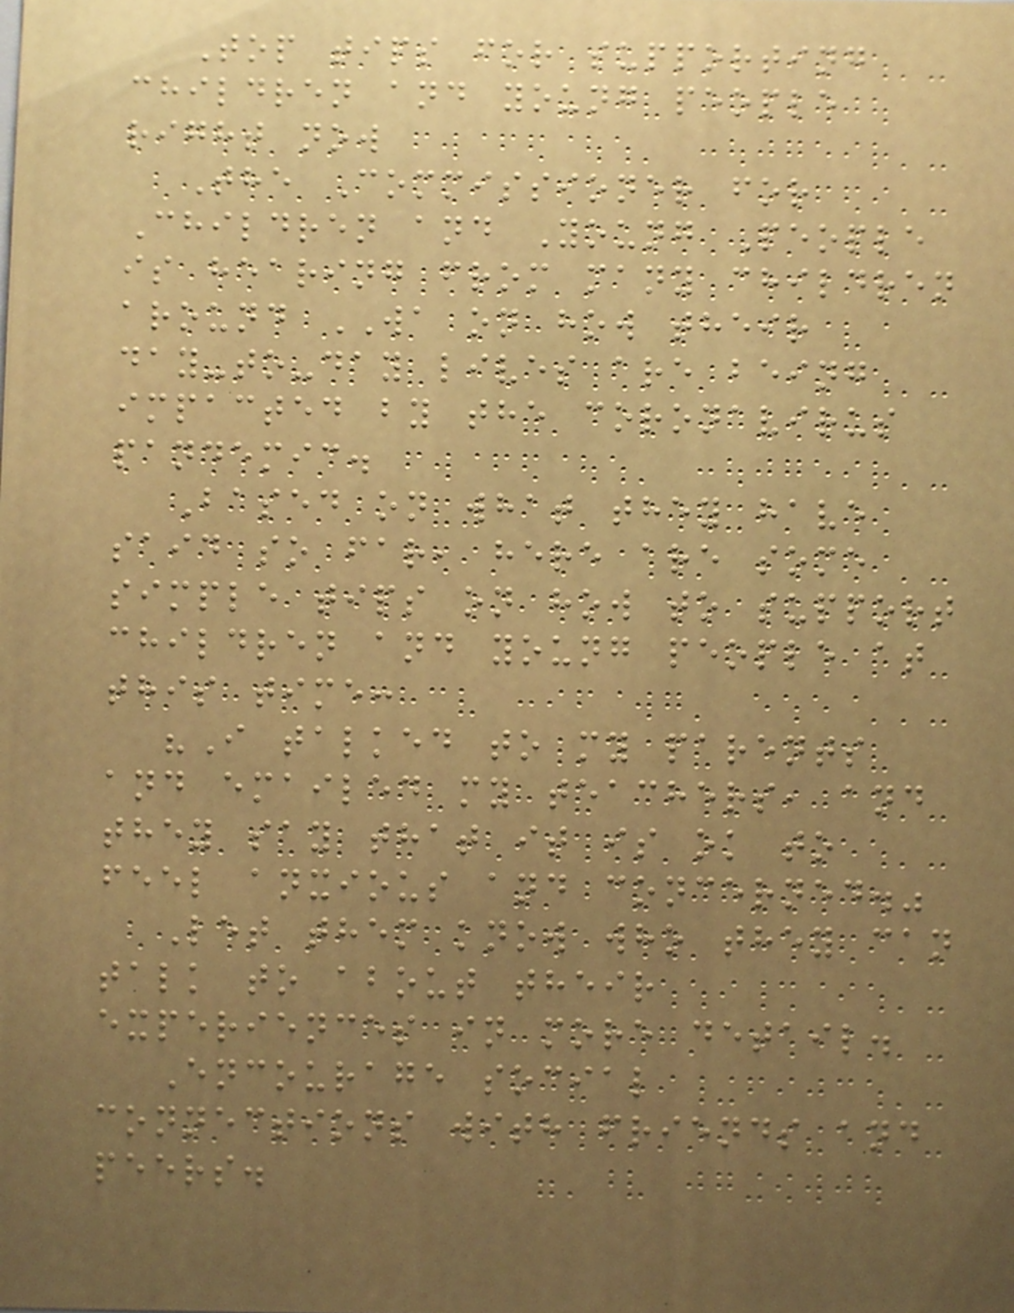Top tips for supporting
children and young people
right now
The Commissioner for
Children and Young People
is hearing from many children
around WA on how their
day-to-day lives are being
impacted by the coronavirus
pandemic.
Based on what they have
said so far, here are some
simple tips on how to support
children and young people at
this time:
"I talked to my parents
and emailed my teachers, and
they say that it is ok to
feel anxious and concerned."
Let them know who they can
talk to about their
experiences in more detail.
Encourage social
connections with friends and
peers.
